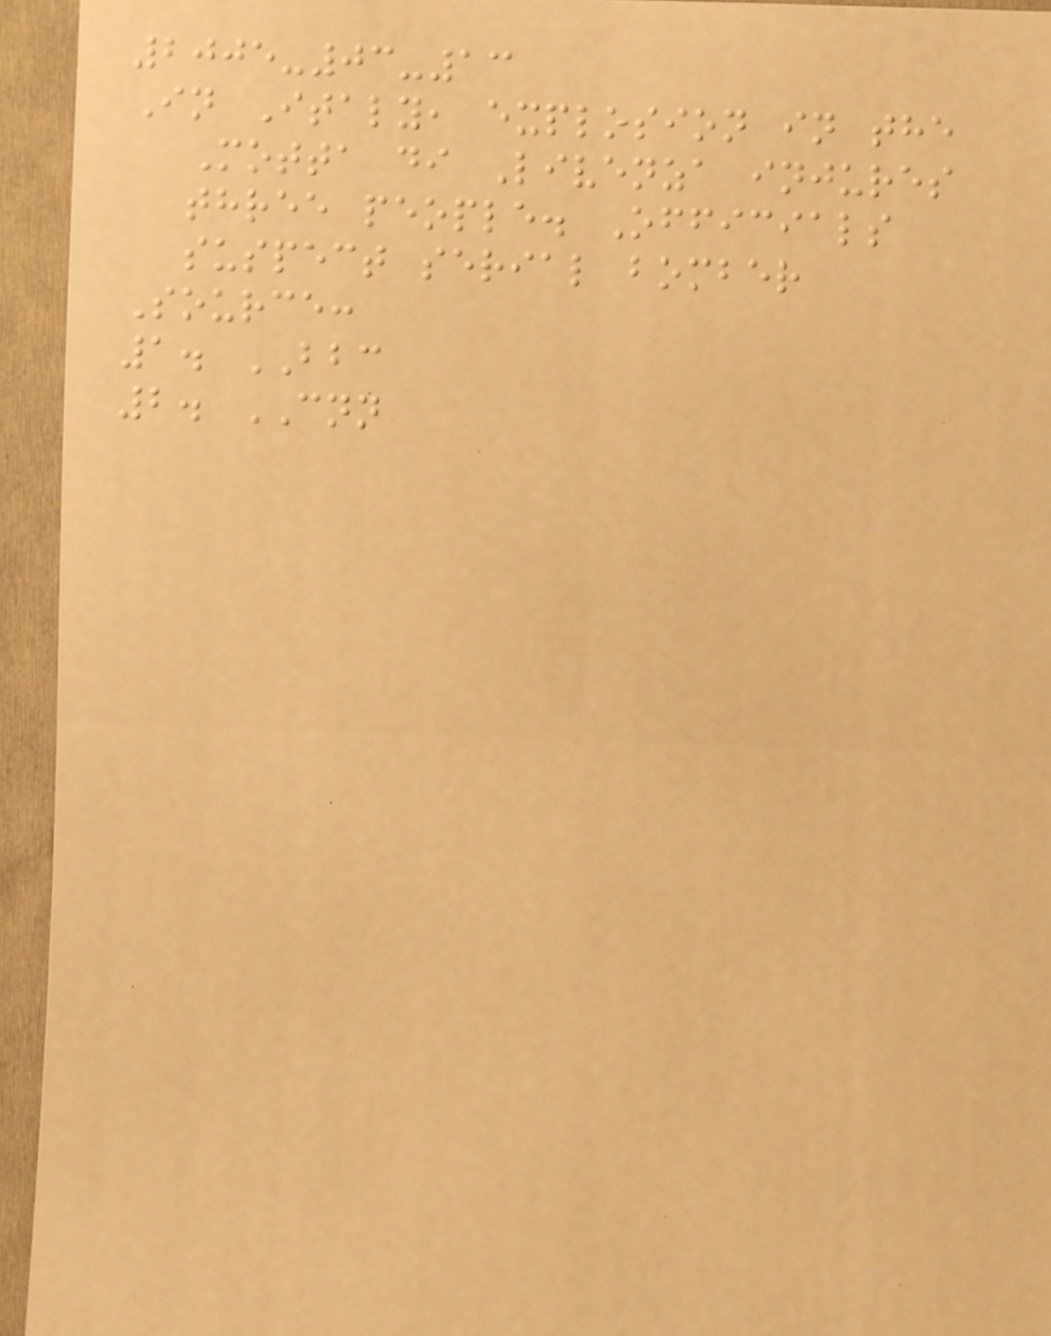2005-03-13
In Italy, explosion in the
Motta di Livenza injures
three people. Officials
suspect serial bomber
Source:
1. BBC
2. CNN
